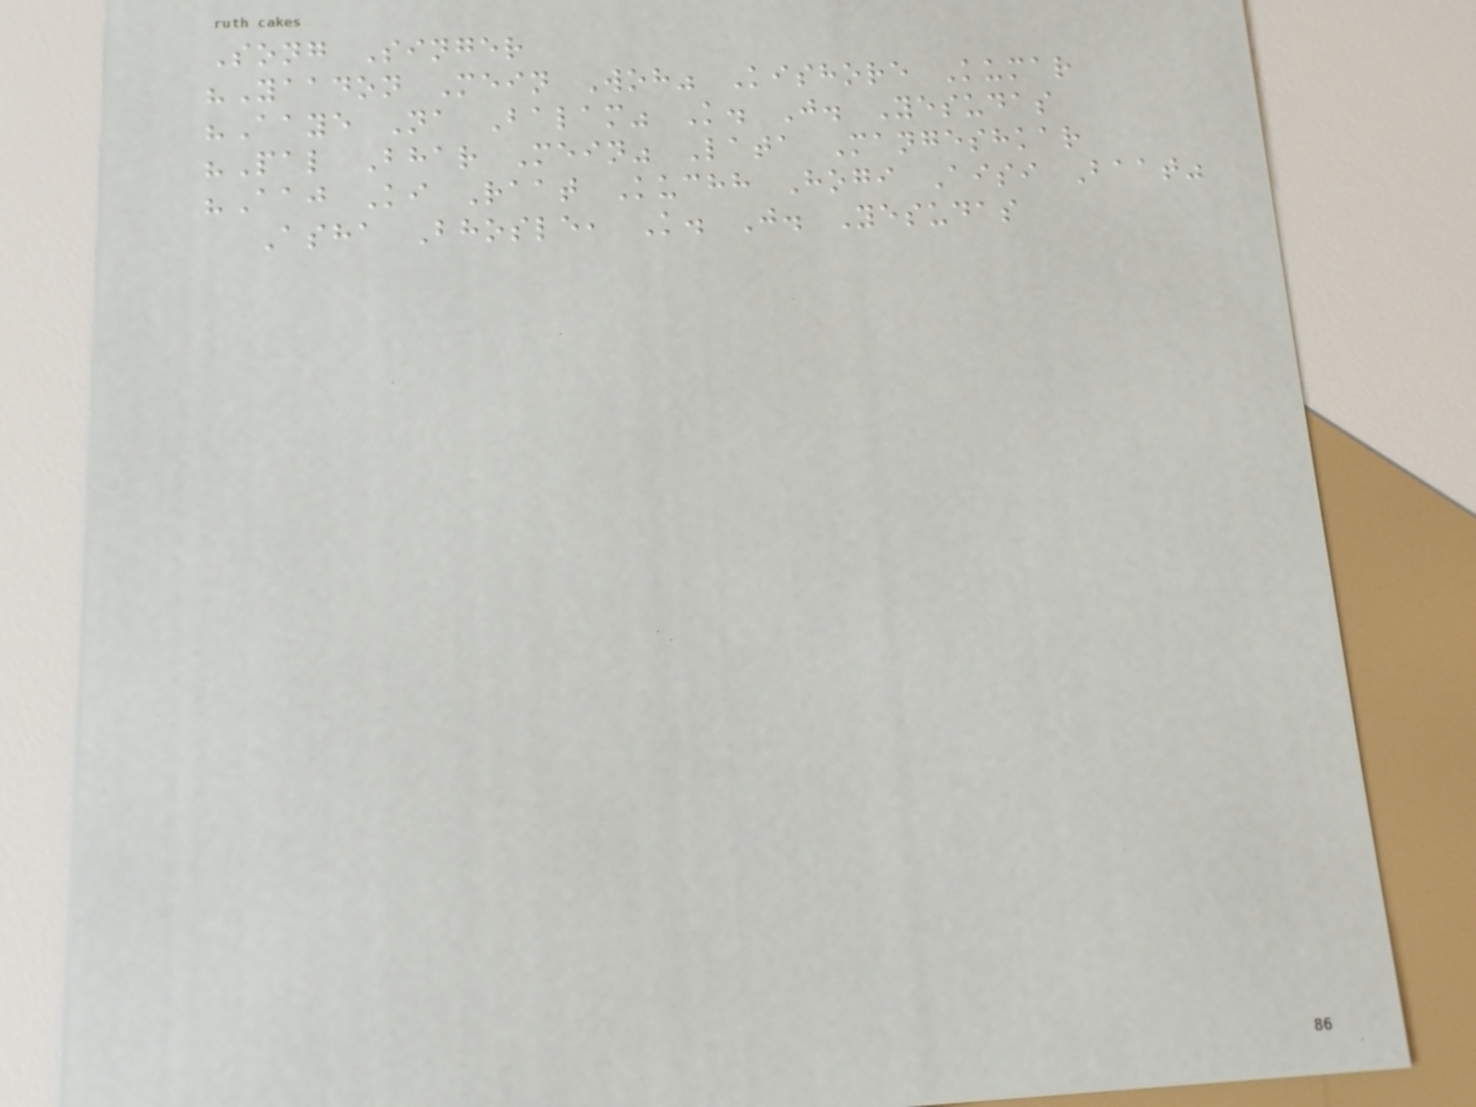Song Singer
"Yaadon Mein Woh" Kishore Kumar
"Aaye Na Balam" K. J. Yesudas
"Pal Bhar Mein" Lata Mangeshkar
"Aaj Ki Raat Kuchh Hogi Aisi Baat"
Asha Bhosle, K. J. Yesudas
